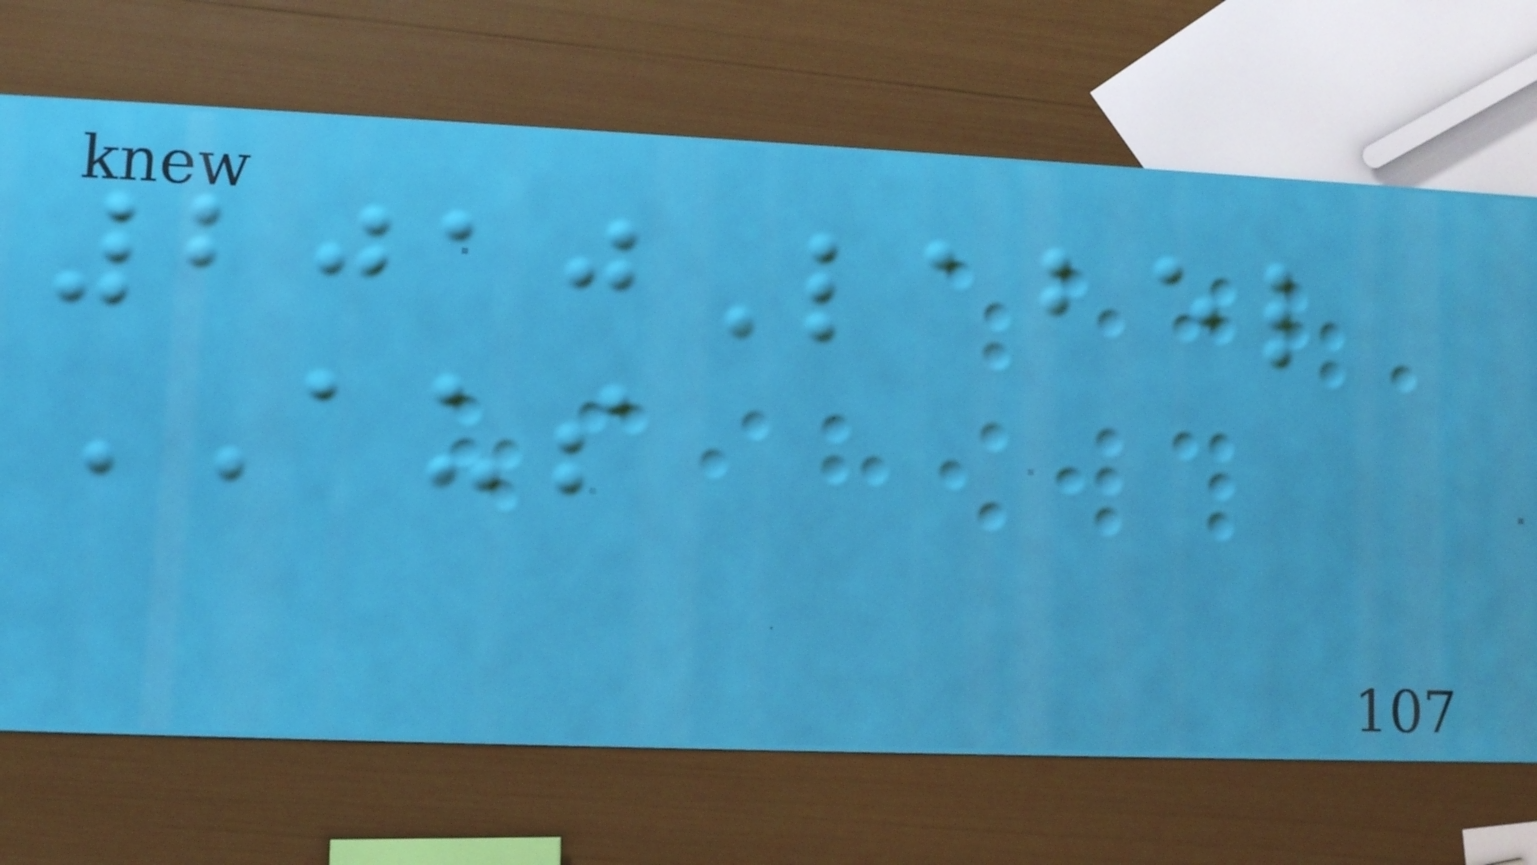2010Label
AUS
